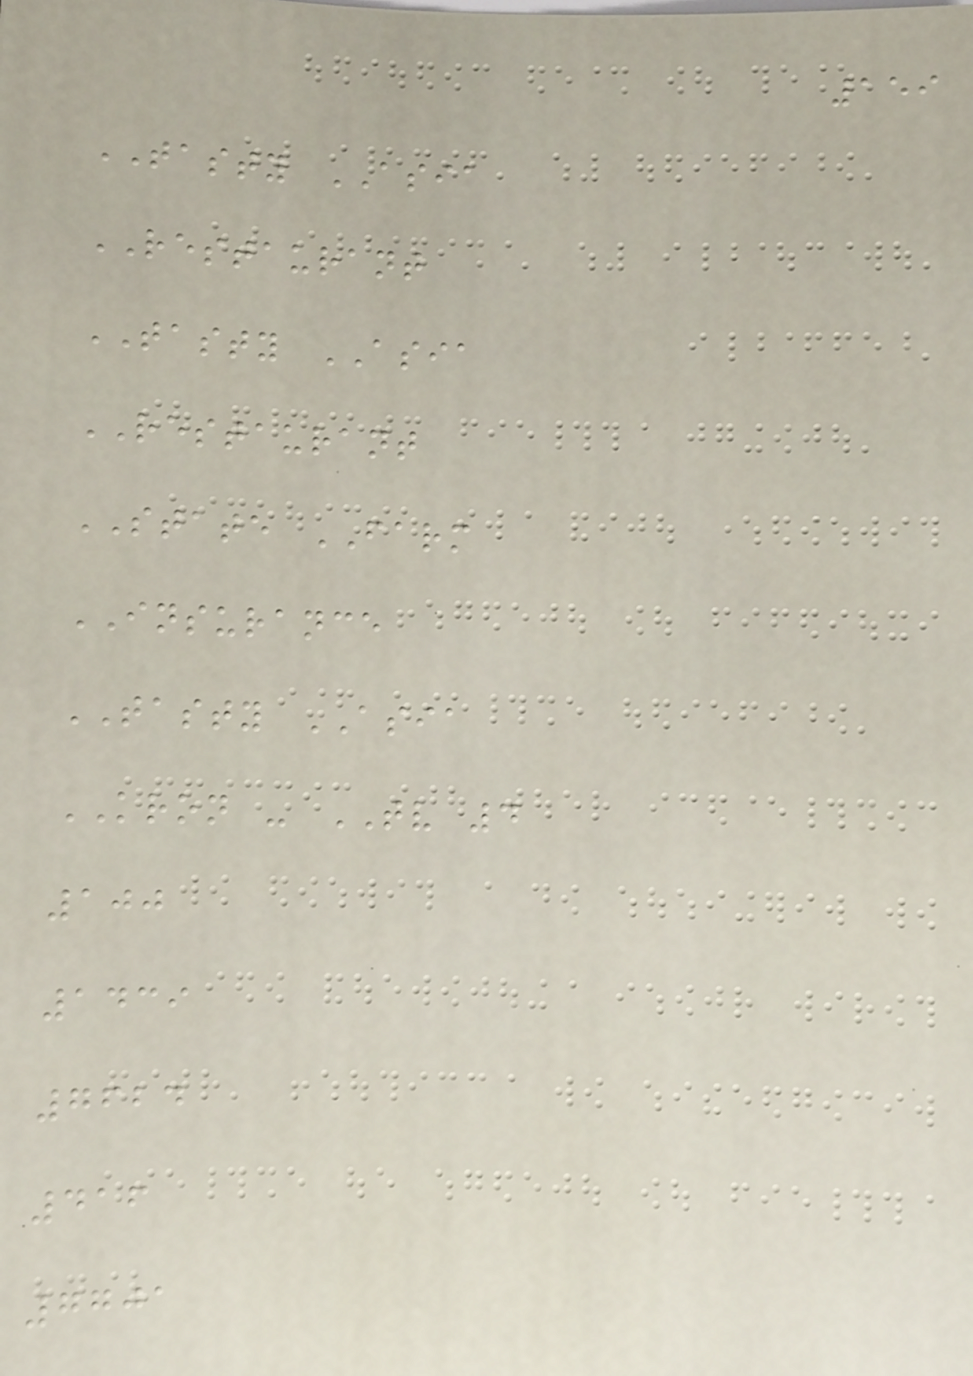159
TASTY ASIA
RESTAURANT
TASTY ASIA
RESTAURANT
STATE FARM
INSURANCE
TASTY ASIA
KRON - TV 4
100
1439
7624
416
7701
